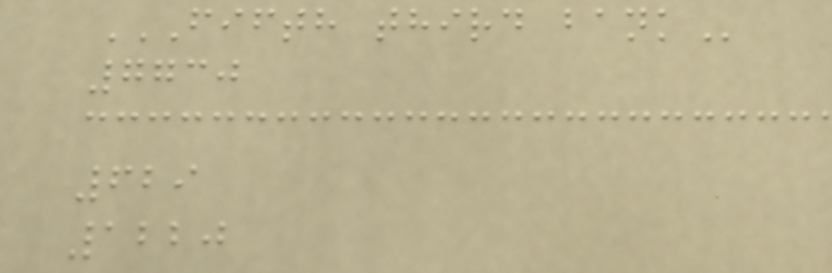FIFTH THIRD BANK
7730
629
1220
